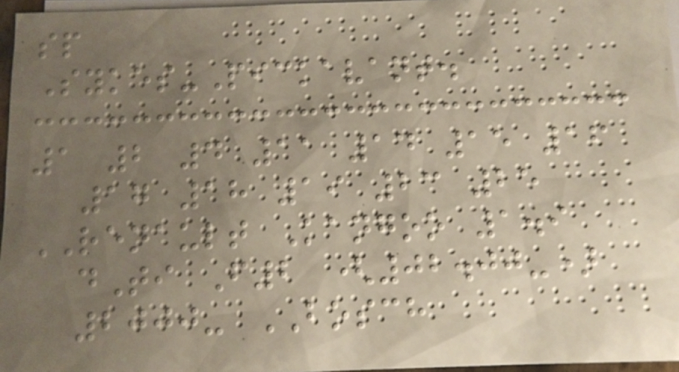sp
Sykes-Pickavant.
1 2 4 11 14 15 16
17 18 19 23 25
RENAULT Kangoo 1.9
dTi F2 (02.00-)
2000- BOSCH
